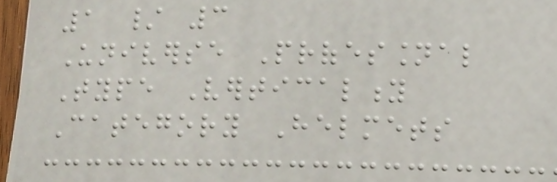1 / 3
Universe Professional
Type Verticality
Category Helmets
